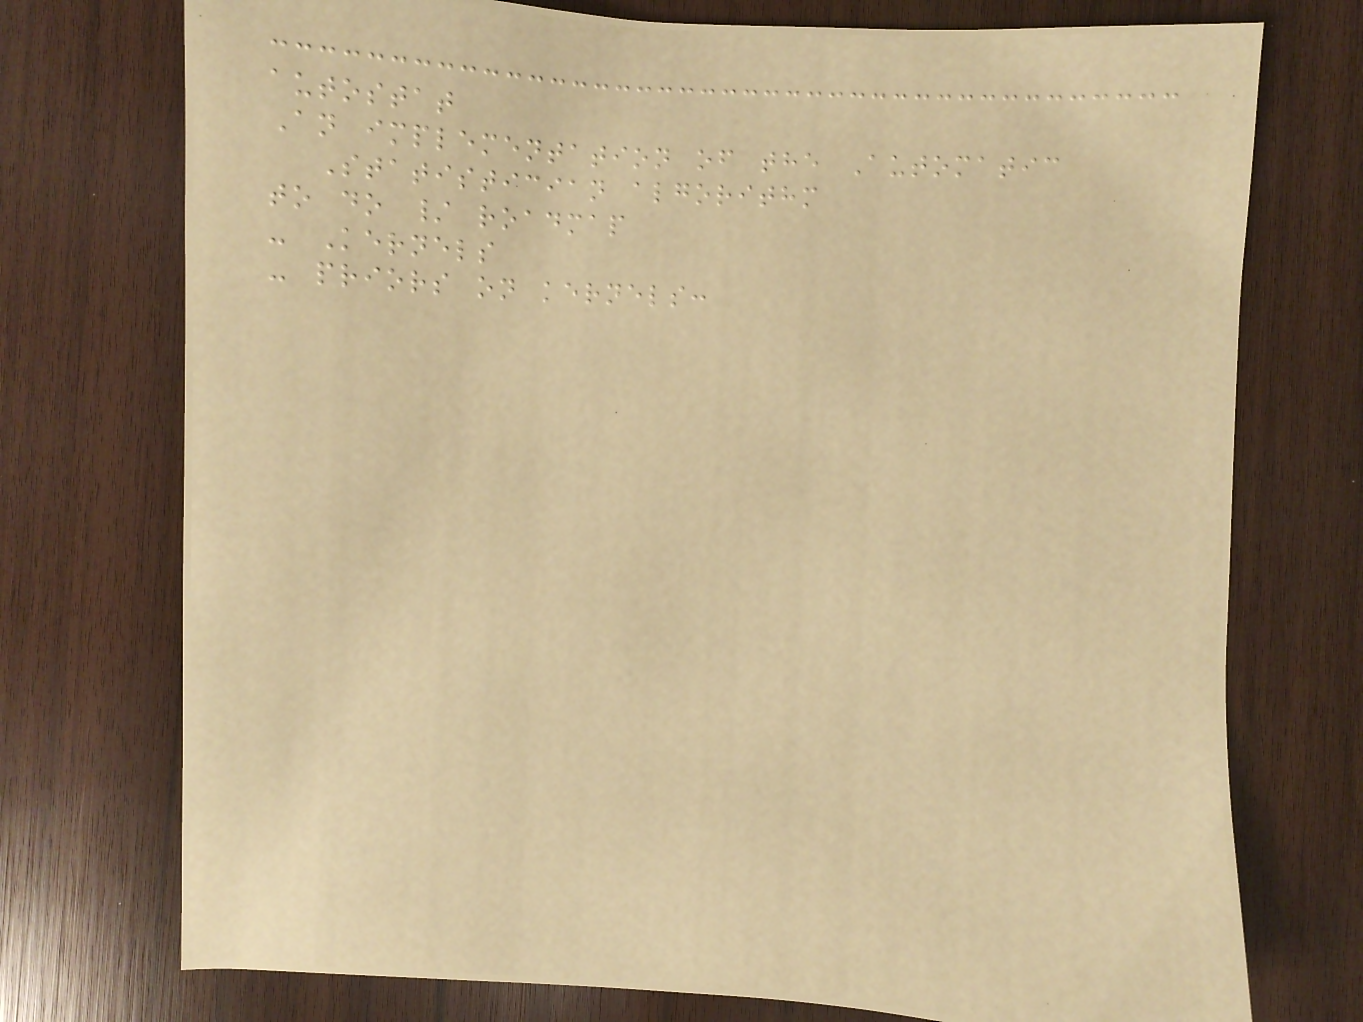autostat
An implementation of the Automatic
Statistician algorithm
to do / roadmap
- Kernels
- priors on kernels:
